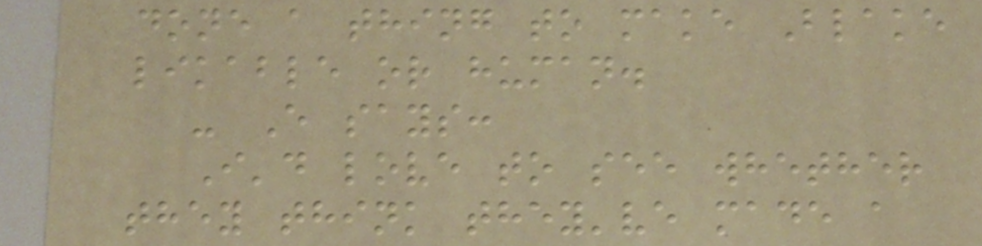done a thing to make Blake
likable or human.
- E says:
I'd love to see whether
they think they've made a
